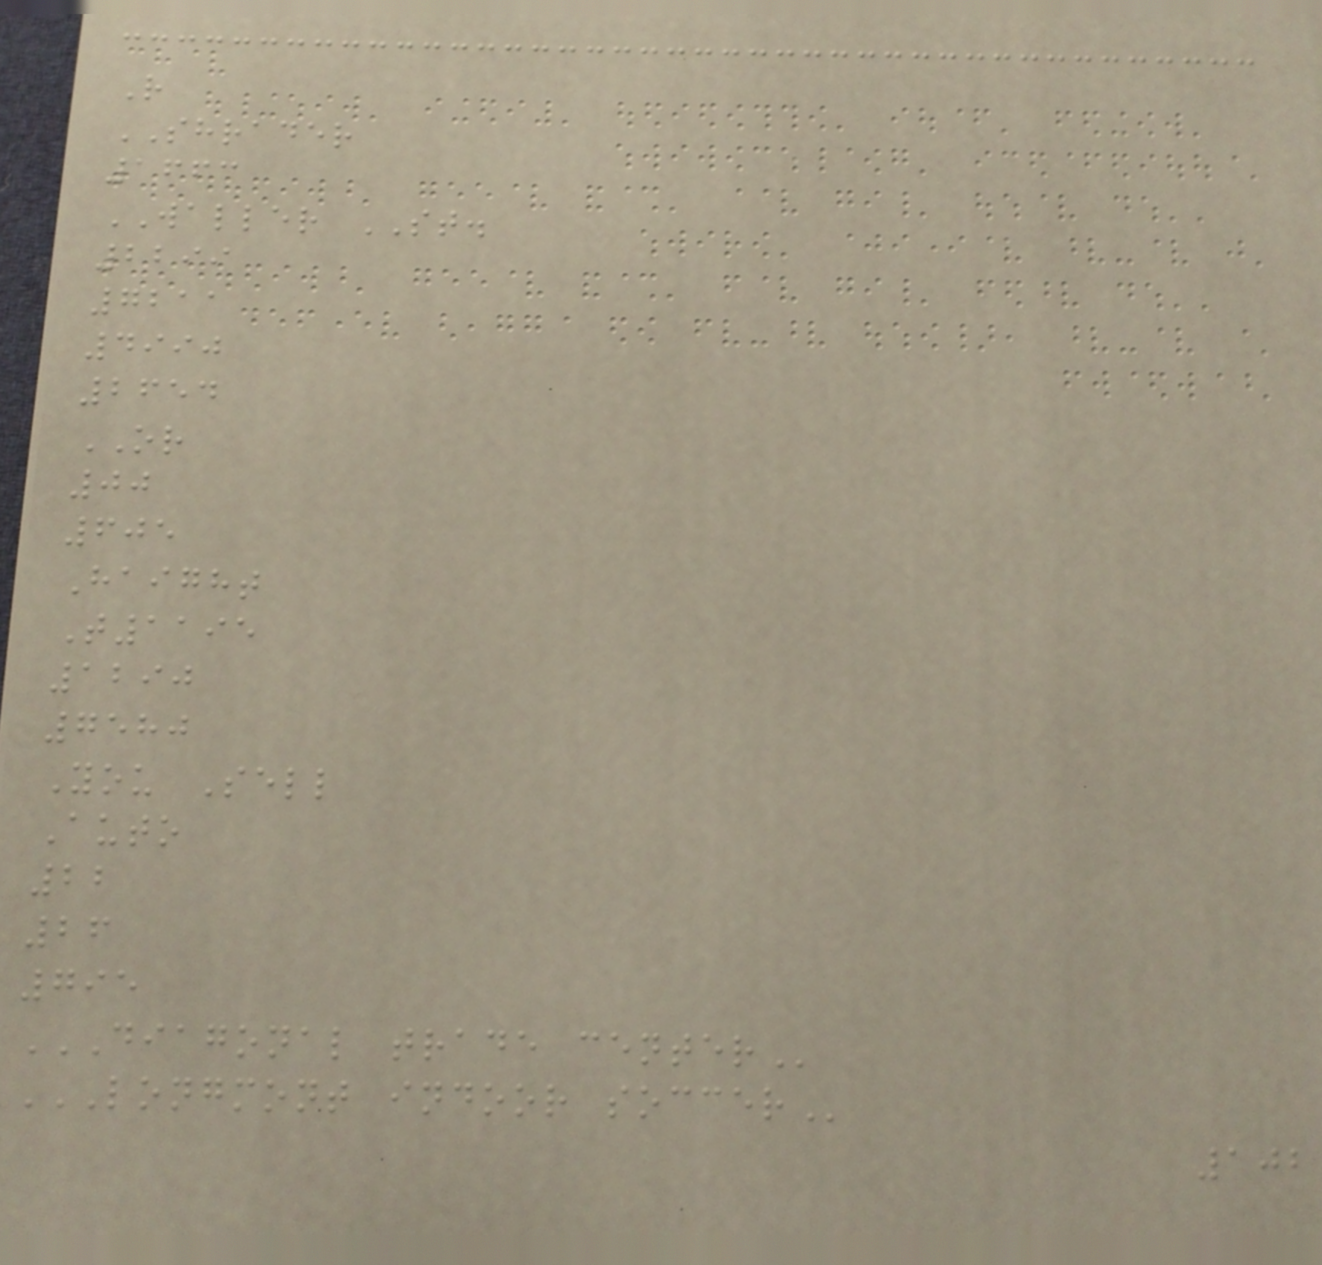R
SHRADER
1663
WALLER ST.
2299
7211
4990
2654
OR
00
605
Haight
T1195
1290
7580
You Sell
Auto
22
26
795
DIAGONAL TRADE CENTER
LONGMONT INDOOR SOCCER
102
